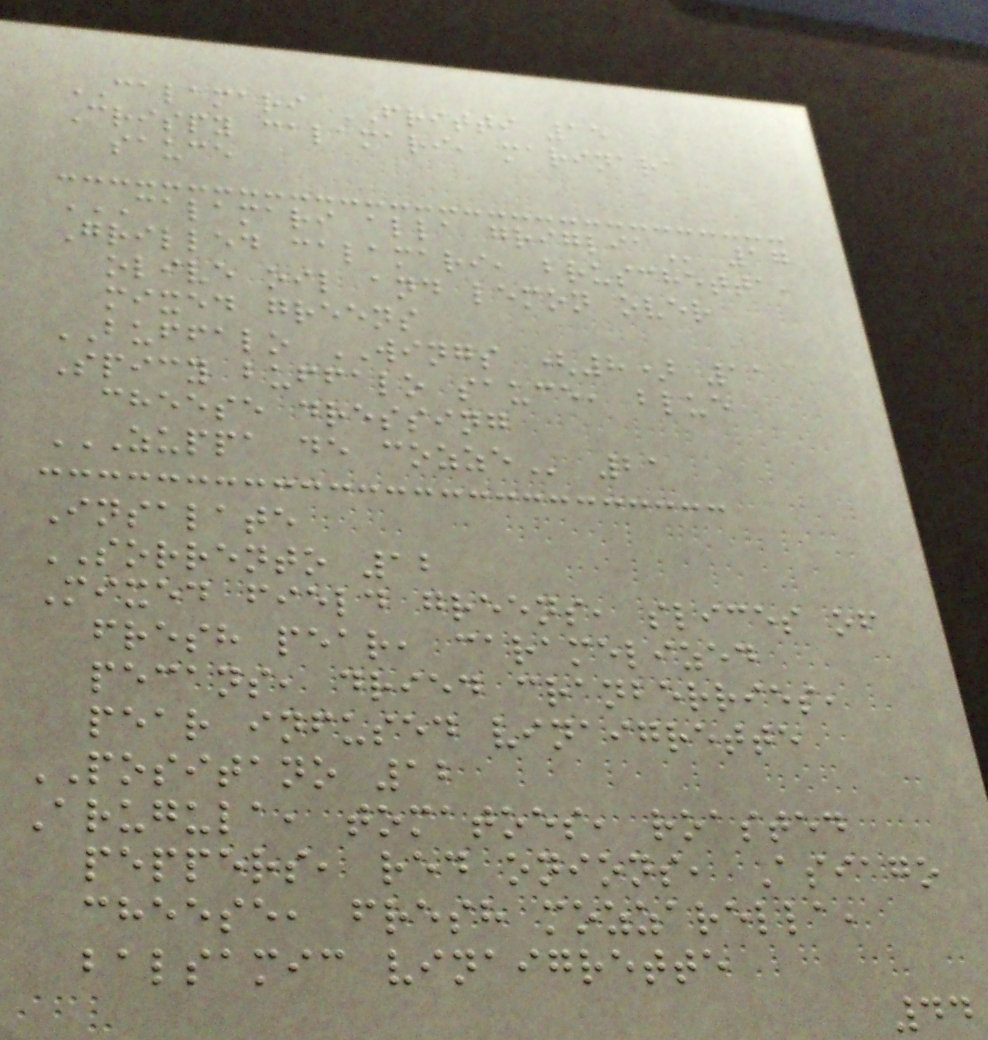CALAMARI FRITTI 15
Crispy calamari, marinara
sauce
CALAMARI ALLA GRIGLIA 17
Grilled calamari, bruschetta,
olive oil and lemon over
mixed greens
BUFFALO WINGS (8) 11
Spicy buffalo sauce, blue
cheese dressing
ZUPPA DE COZZE 21
Insalate
SORRENTO 12
Mixed field greens, slices of
fresh pear, caramelized
pecans, dried cranberries,
pear infused vinaigrette
POSITANO 12
Arugula, tomatoes, roasted
peppers, red onions, Asiago
cheese, fresh mozzarella,
balsamic vinaigrette
44
